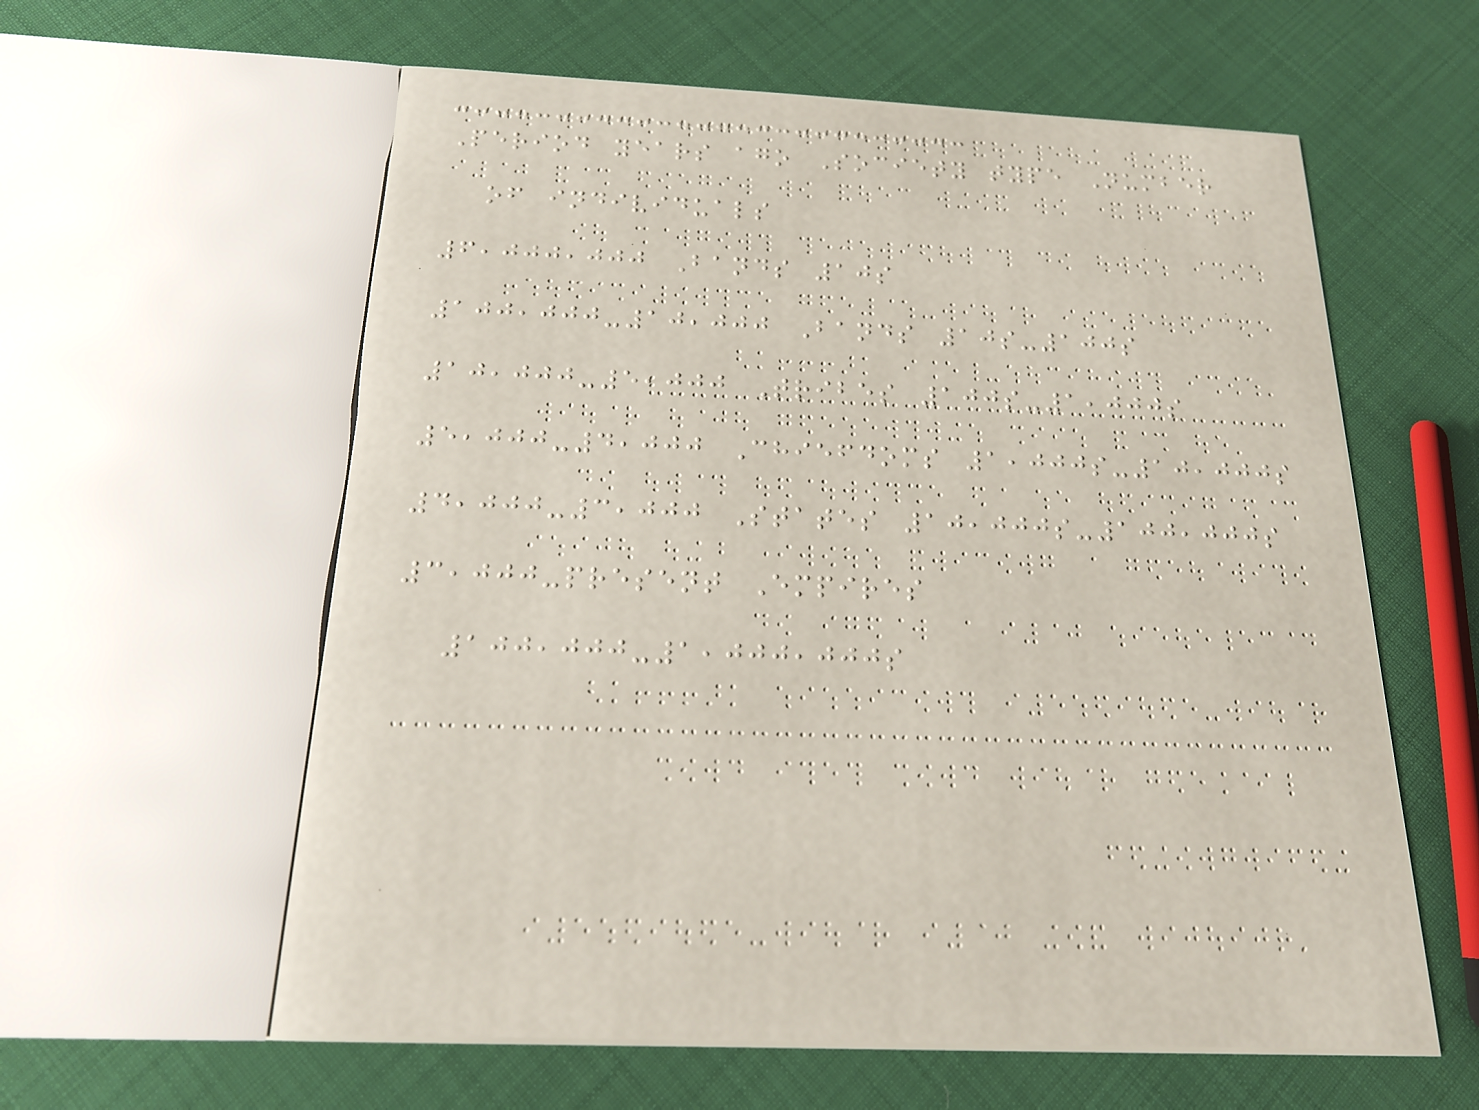Period years ago Society type Number
of individuals
6,000,000 Bands 10s
100,000-10,000 Bands 10s-100s
10,000-5,000 Tribes 100s-1,000s
5,000-4,000 Chiefdoms 1,000s-10,000s
4,000-3,000 States 10,000s-100,000s
3,000-present Empires
100,000-1,000,000s
